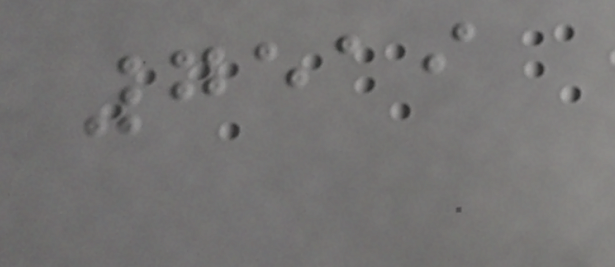7519
